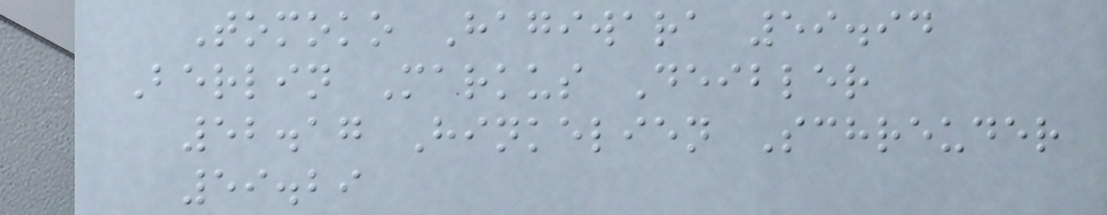Tomoko Hagiwara 59.94
Berlin Markus Deibler
52.17 Hinkelien Schreuder
59.29
